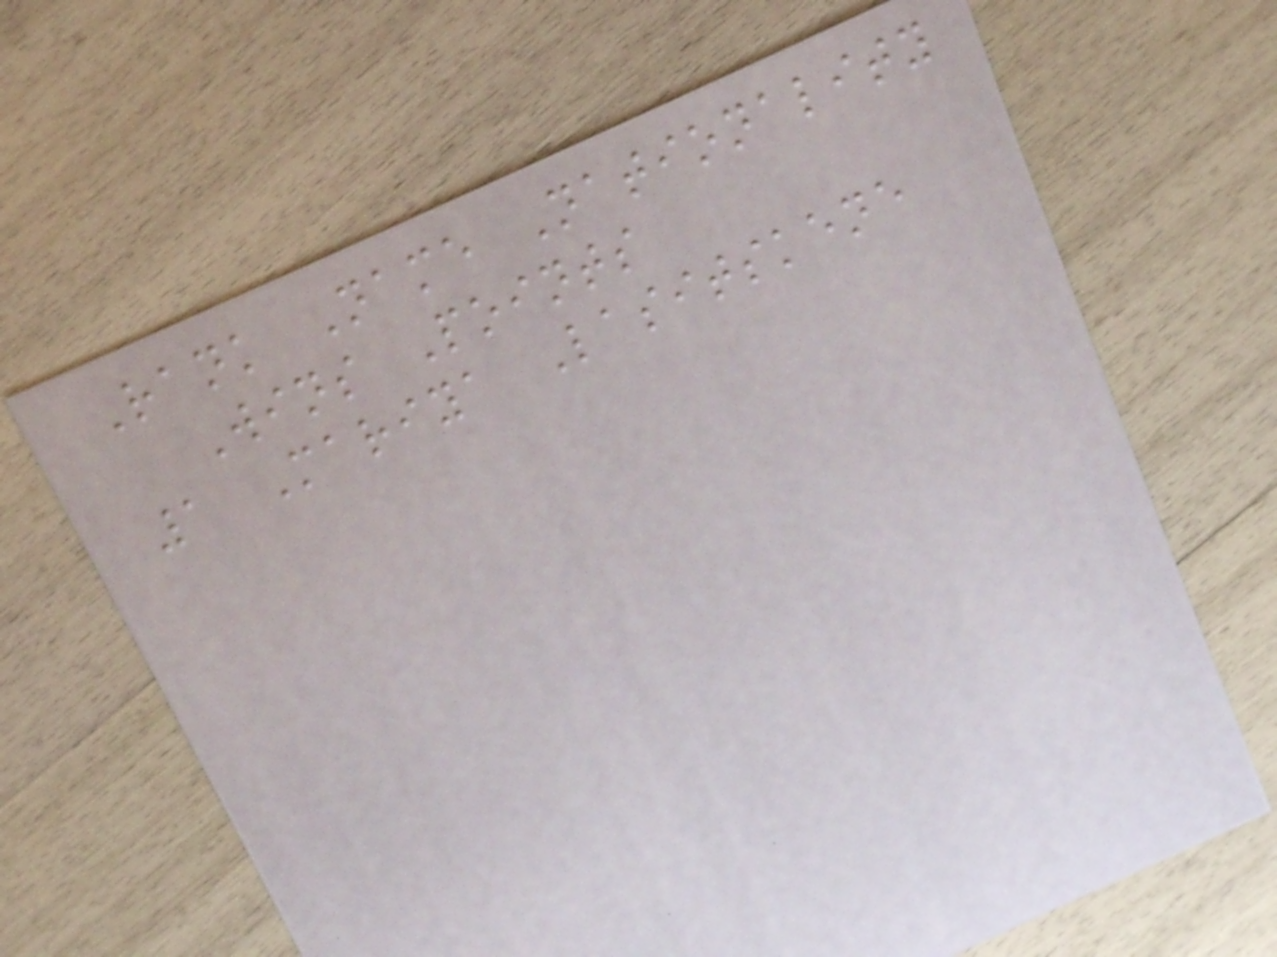Rank Name Nationality
Wins Points
1 Mariya Lasitskene
